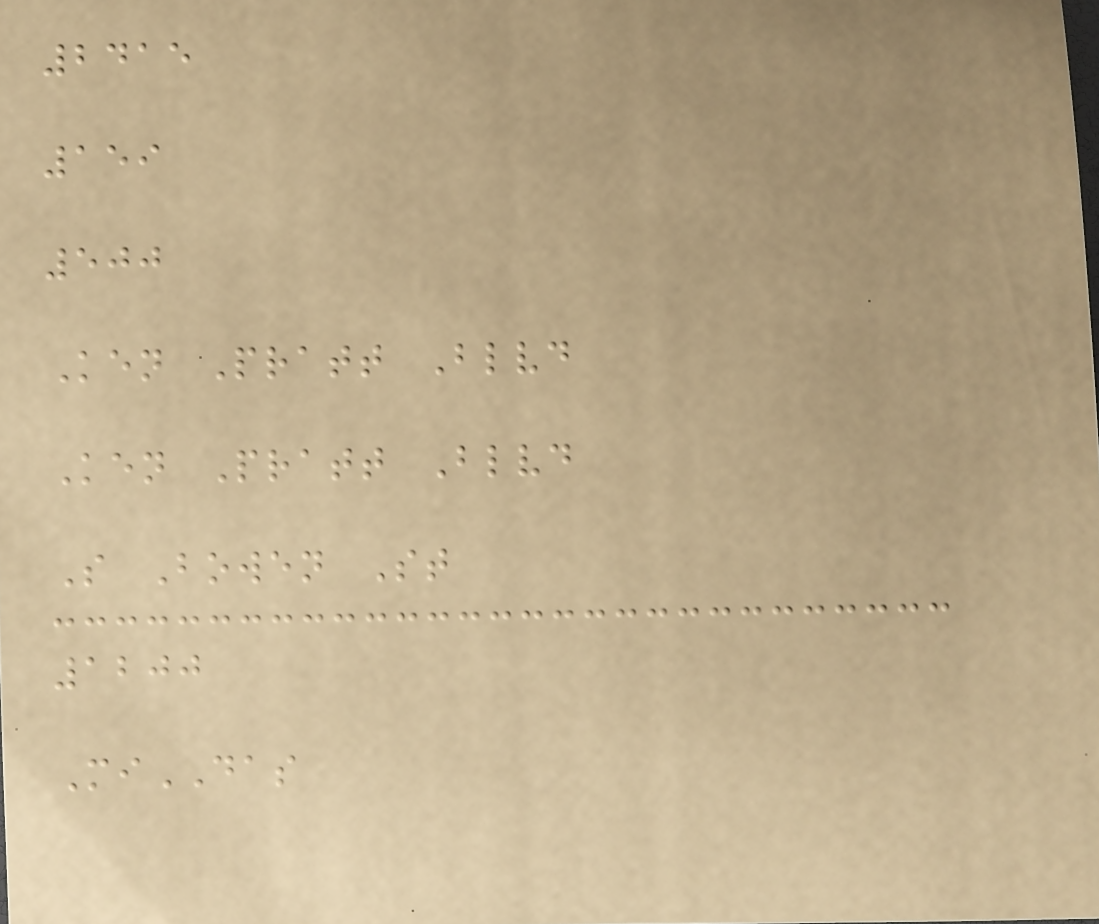2415
159
500
Ken Pratt Blvd
Ken Pratt Blvd
S Bowen St
1200
MiDAS
